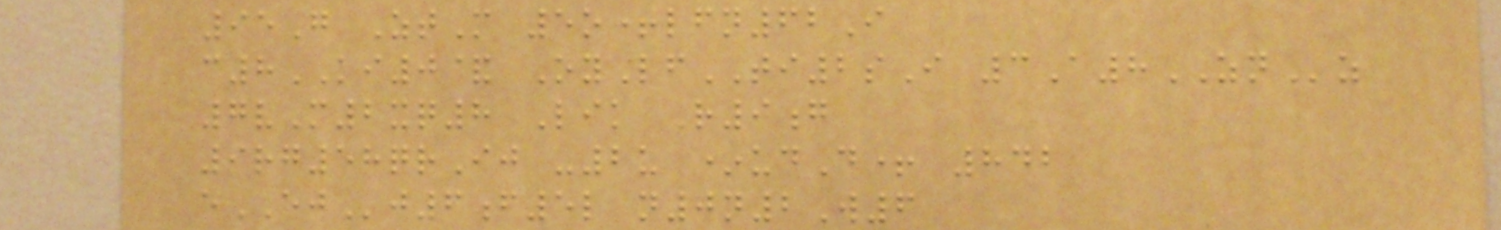95G ZtM 5o+lfn62I
c8KI0& OyLfTI2sI 3A8ZNz
7vM2xq8 Lik R9g
9rg58qrIj -2u *udD+ 842
eEJj6f5l n0n2W6
